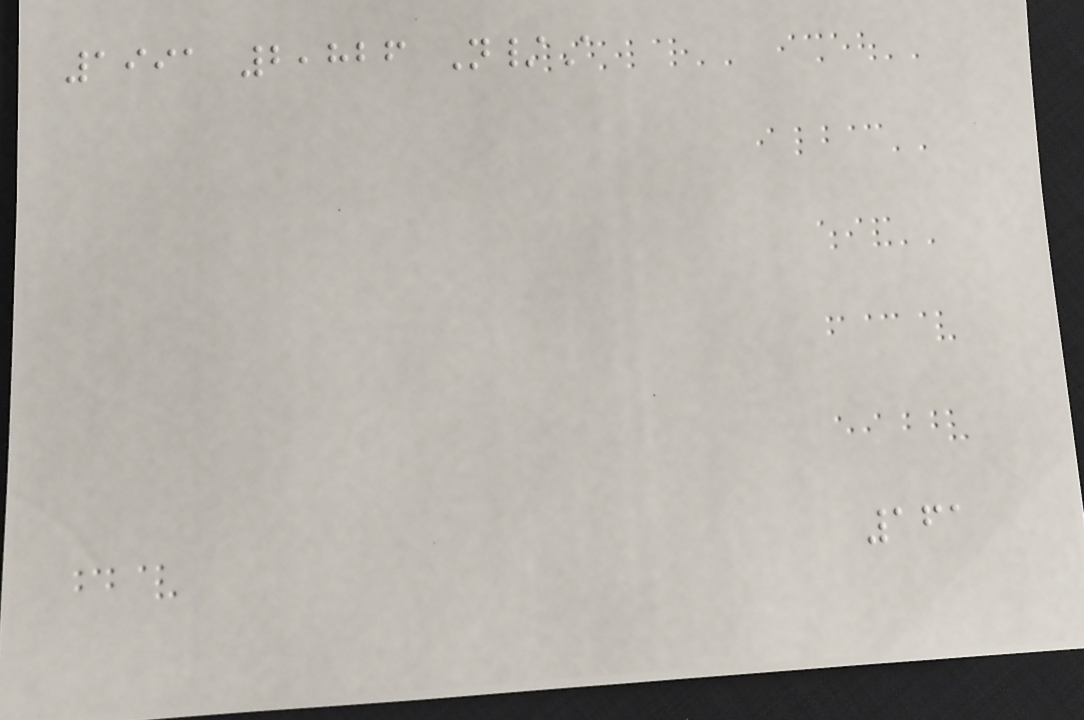1991 2,826 N/A
161
